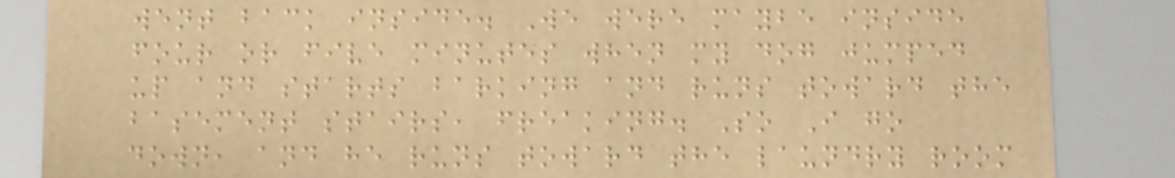went back inside. We were maybe inside
four or five minutes when my dog jumped
up and starts barking and runs toward the
basement stairs, freaking. So I go
down, and he runs toward the laundry room
